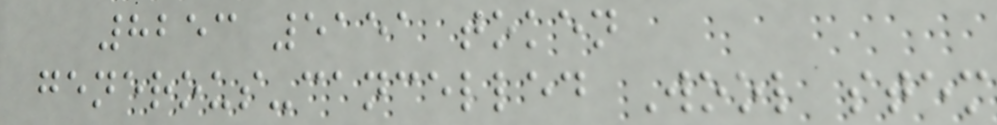8253 5151 token
generous-cancelled Wool stem
